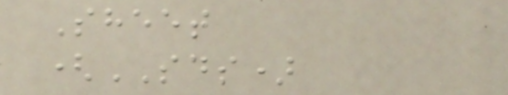Sheet
(SDS)
